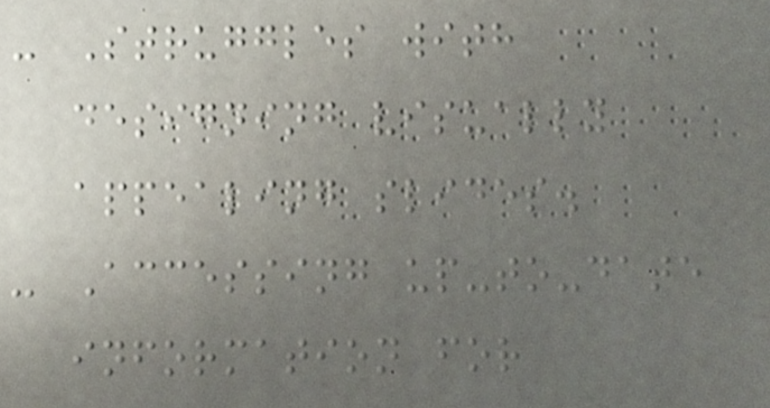- Struggles with
designing visually
appealing slides.
- Accessing up-to-date
information for
